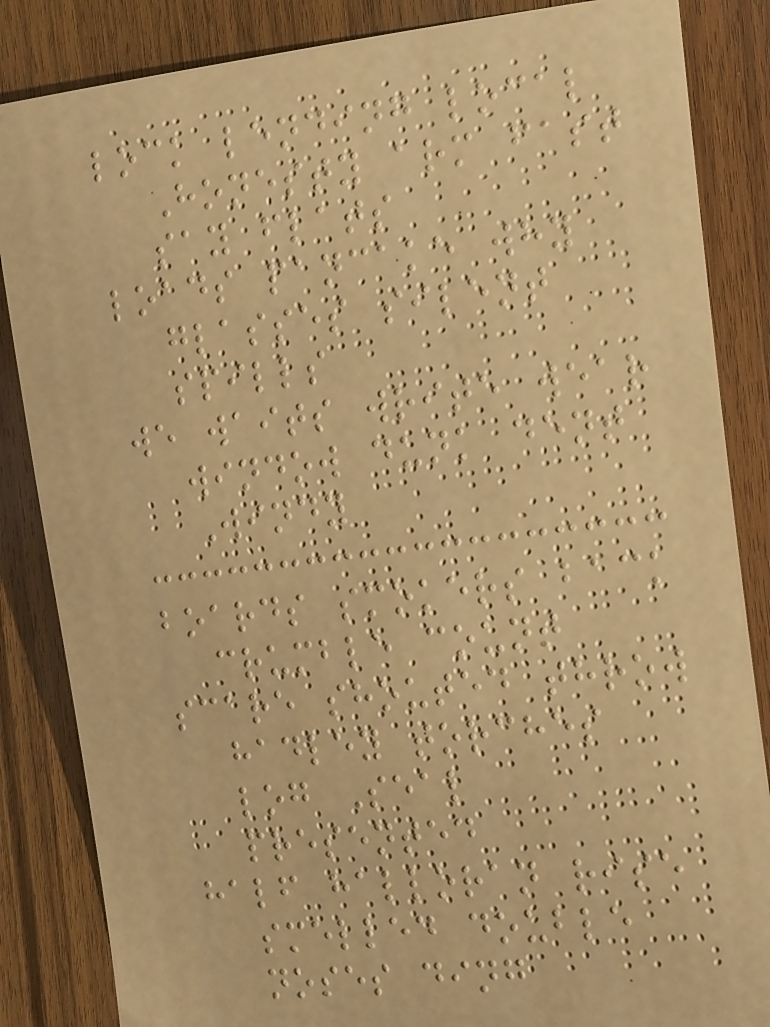lock lending local
Honesty arm fast
say flats
loads pancake why
glasses silent
spills
we waits write wear
window dunk dent
Windy
boards smokers back
crumble count
scare shouted throw
hadley torches
log Seal
presented
half halloran rise
smelled double
noses ding
